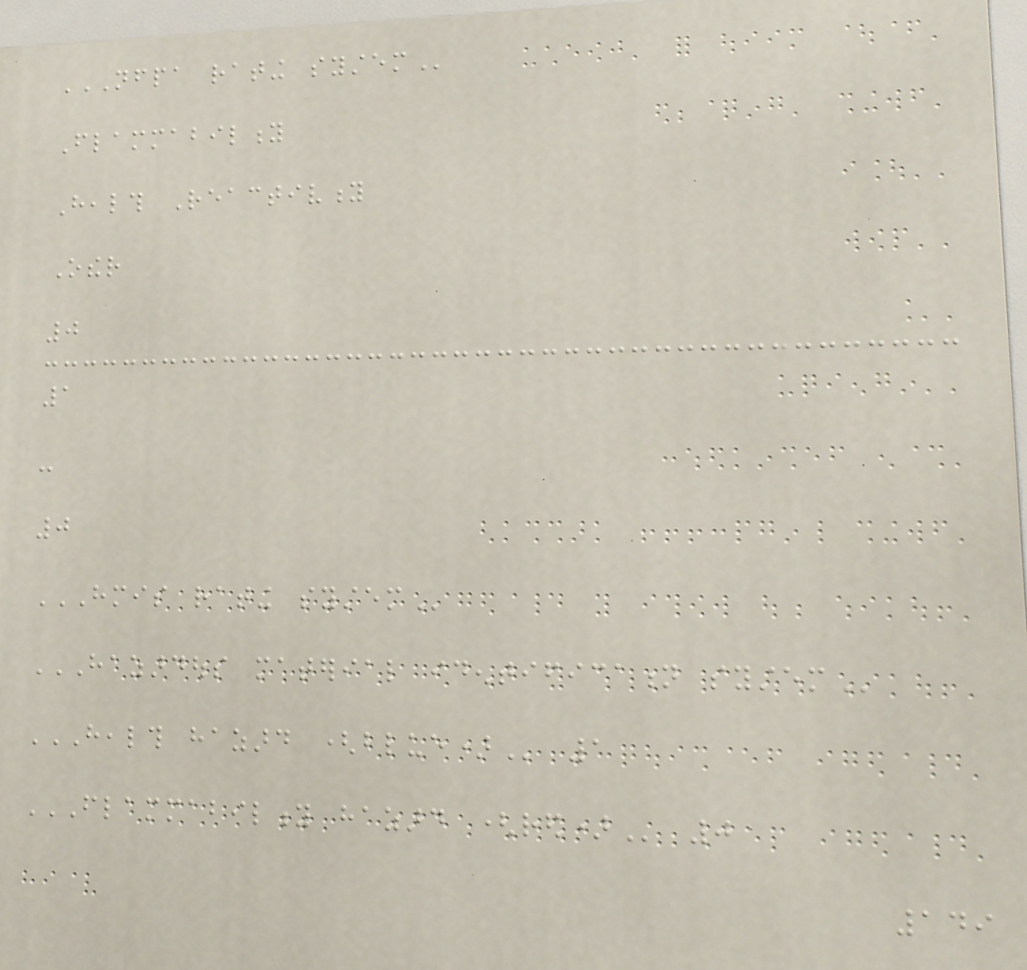NFPA RATING SYSTEM
Flammability
Health Reactivity
Other
0
1
-
0
HMIS RATING SYSTEM
HAZARDOUS MATERIAL IDENTIFICATION SYSTEM
HEALTH HAZARD (BLUE) 1
FLAMMABILITY HAZARD (RED) 0
149
